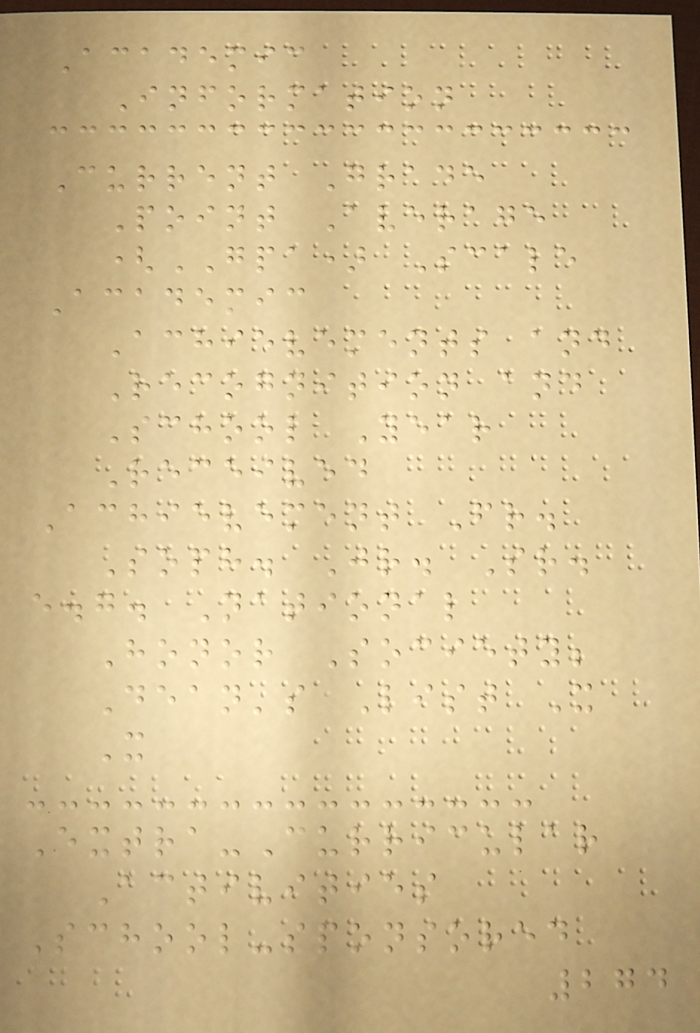Academic
Information
Current Grade
Point Average
(GPA) Scale
Academic
Achievements and
Recognition and
School Year
Received
Achievement Fr.
Soph. Jr. Sr.
e.g. National
Honor Society;
Dean's List X
X
Extra-Curricular
Activities
School-sponsored
274
